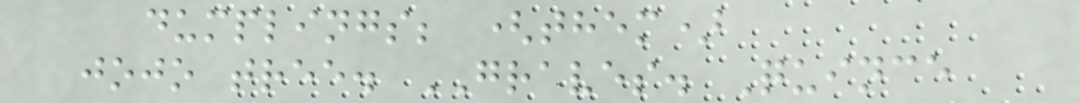dumplings; (them)
jojo tree. GRAVES. Quince
